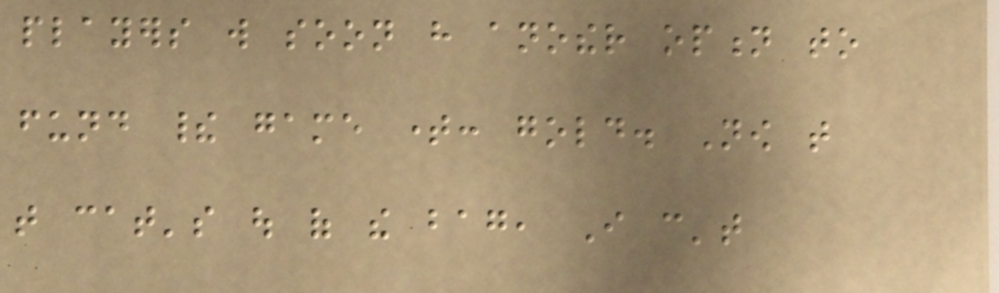players will soon have another option to
fund their game time: gold. Now that
that cat's out of the bag, I can't
